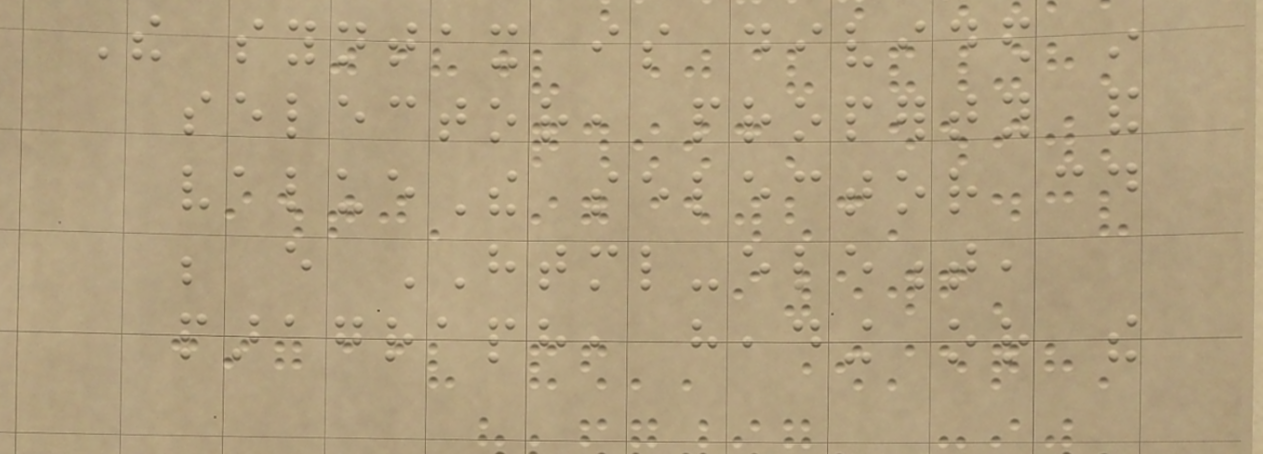The syntax is divided in
selector, property and
valueThe selector could
be every HTML-element,
paragraph, heading or the
